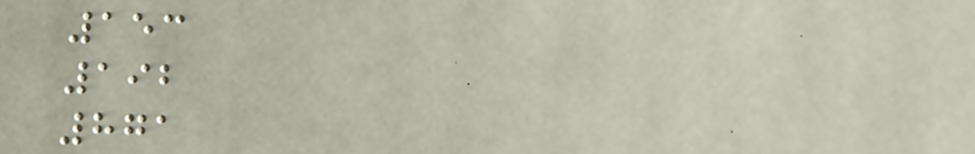153
192
871
